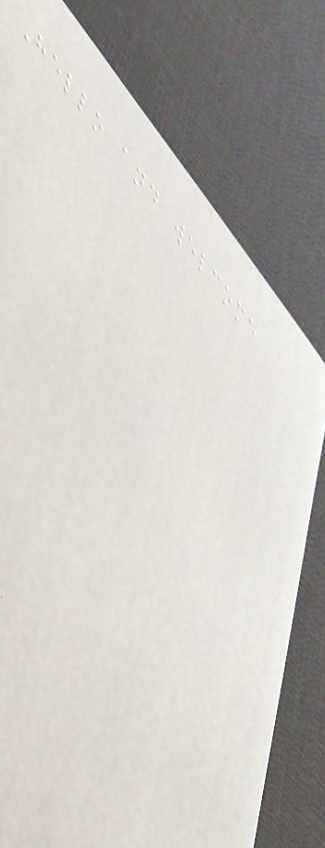Hello and welcome
